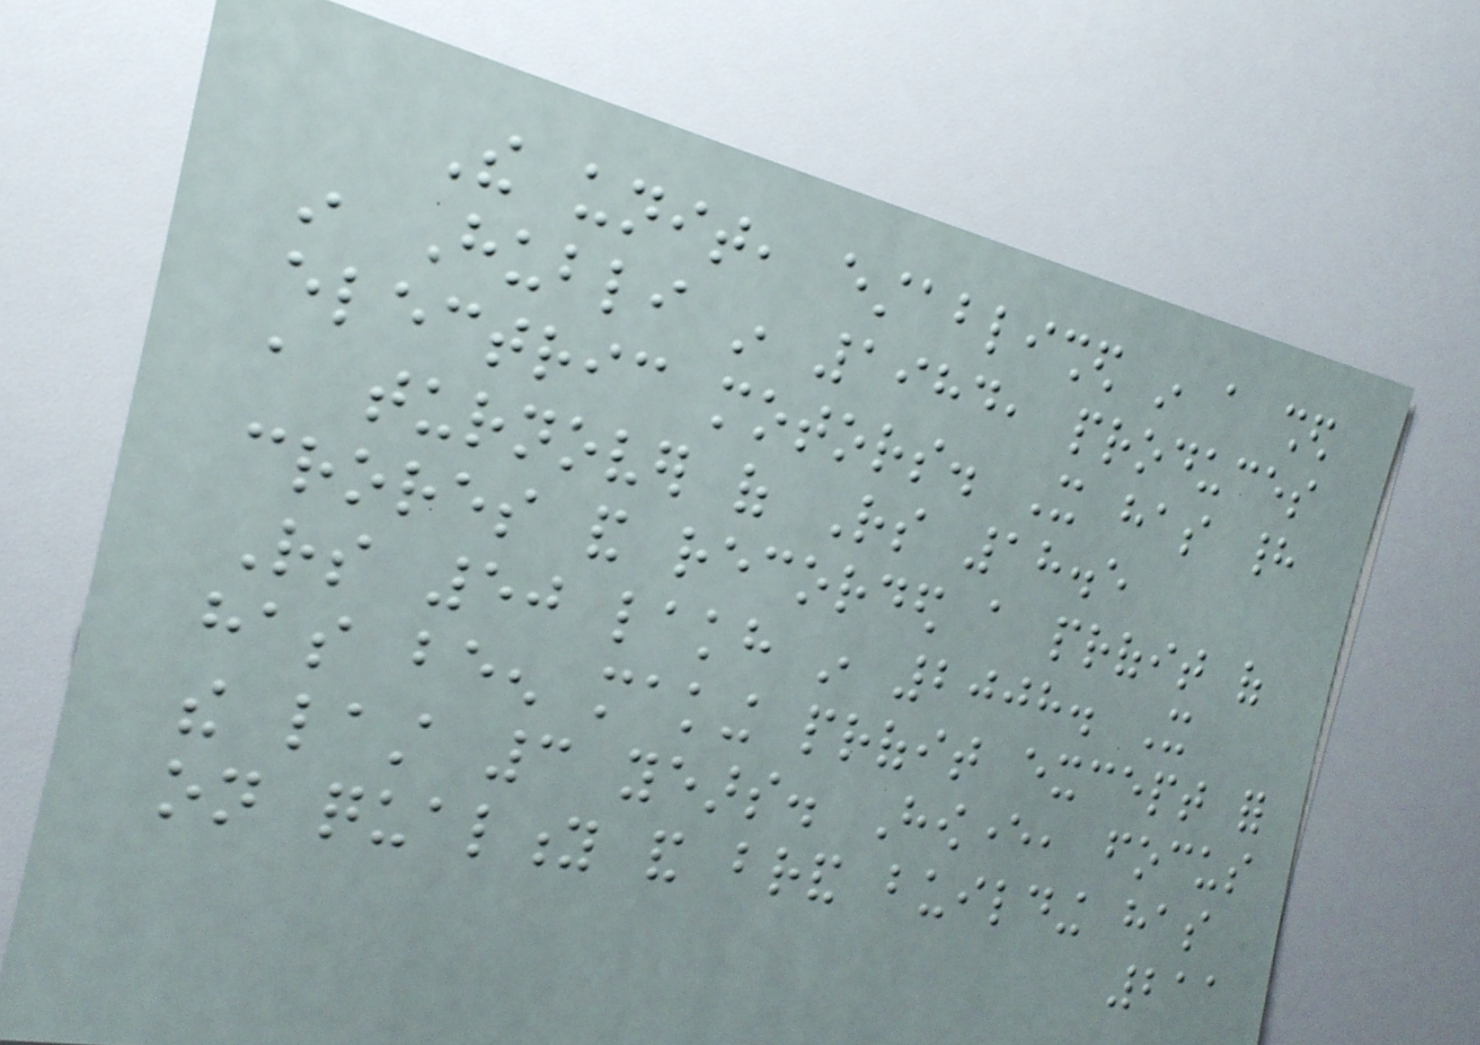The unit, established in a shed
in Hubli in 1984, produces
electric motors. It has had
a turnover of Rs 18.5
crores and recorded a profit of
Rs 50 lakh in 2008. It
has been making profit except for
the last 3 years. However, focus
on quality and brand building has
211
